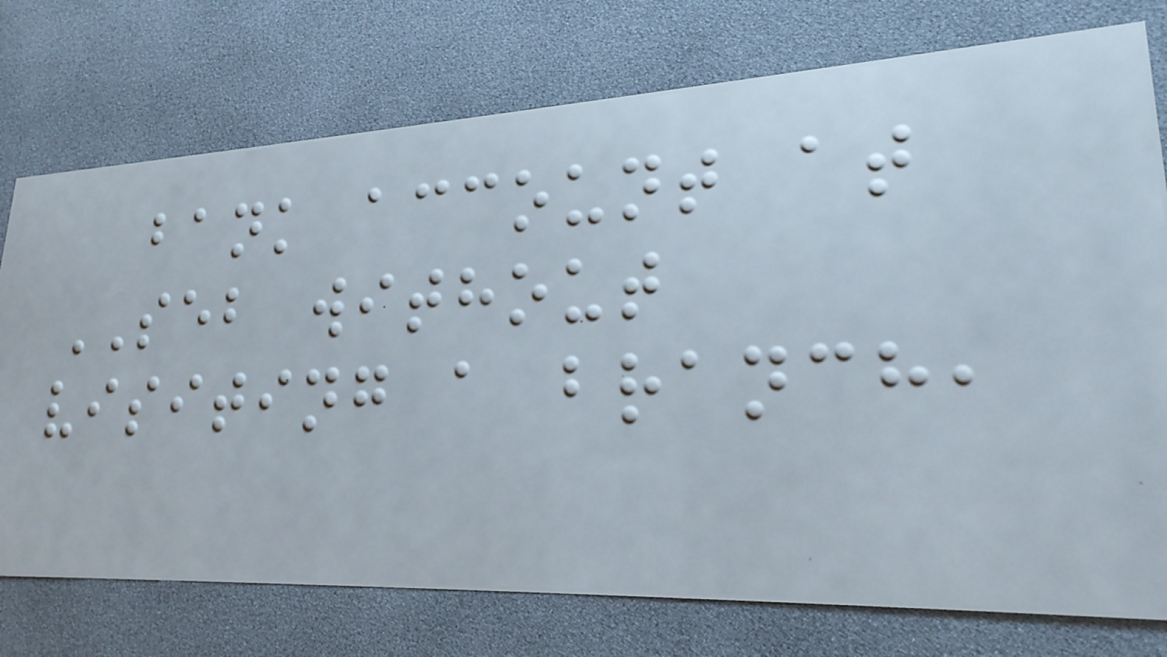bank account at
SEB without
visiting a branch,
